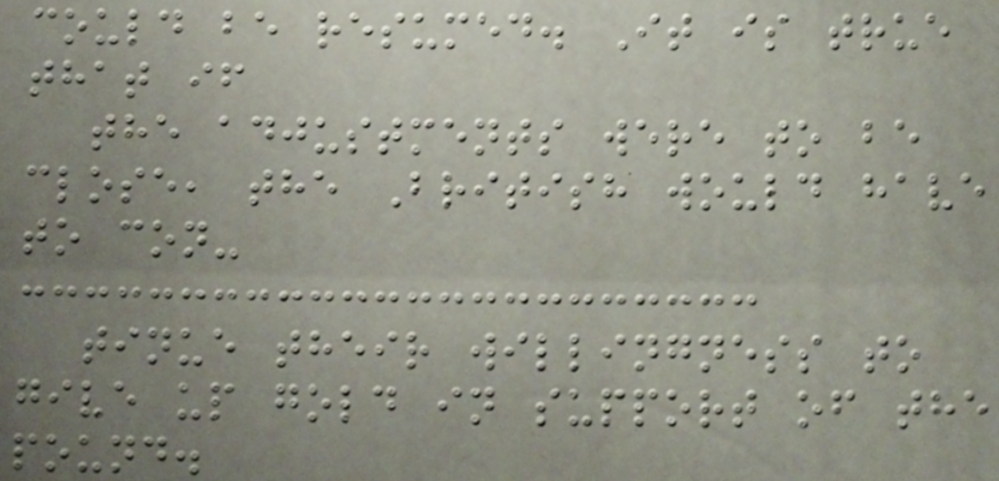could be resumed. It is true
that if
the adjustments were to be
close, the British would have
to con-
tinue their willingness to
give up gold in support of the
pound.
